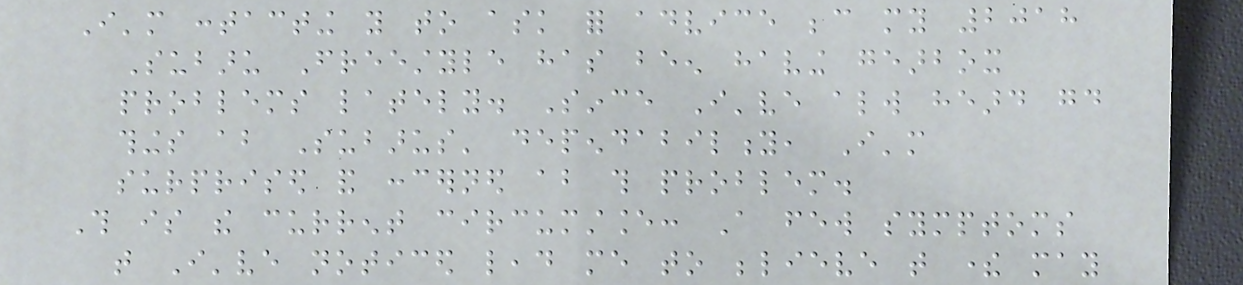I'm contacting you to ask for advice because my 2018
Subaru Freestyle has been having gearbox
problems lately. Since I've always heard good
things about Subarus' dependability, I'm
surprised and concerned about this problem.
This is the current circumstance: A few symptoms
that I've noticed lead me to believe that there may
